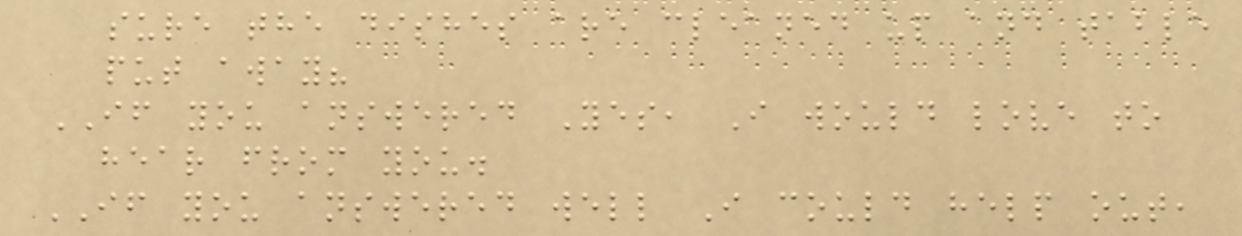sure the dishes are cleaned up and table
put away?
IF you answered Yes, I would love to
hear from you.
IF you answered well I could help out,
